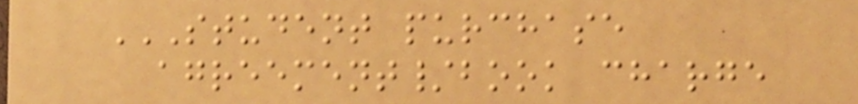STUDENT PURCHASE
AGREEMENT/BOOK CHARGE
